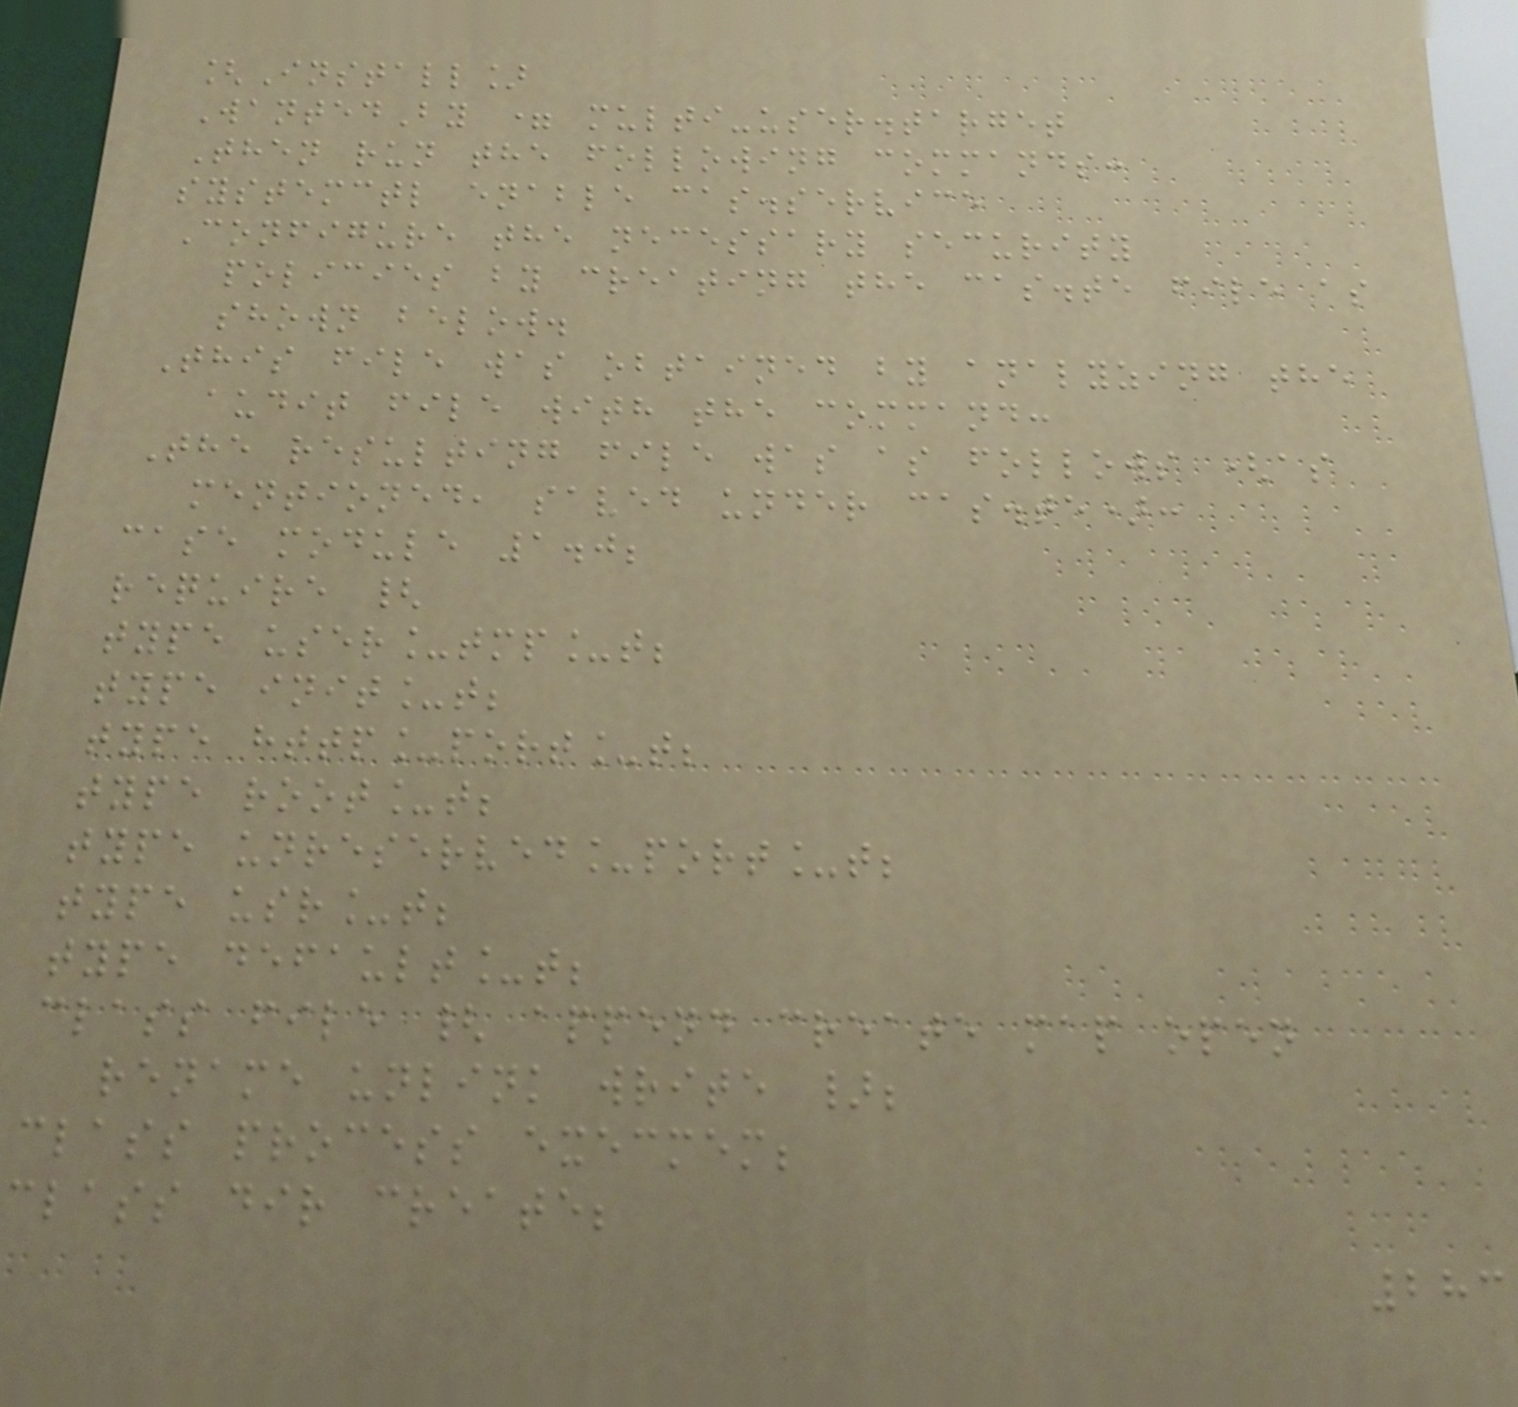[Install]
WantedBy = multi-user.target
Then run the following commands:
systemctl enable cas.service
Configure the necessary security
policies by creating the cas.te file as
shown below.
This file was obtained by analyzing the
audit file with the command:
The resulting file was as follows (as
mentioned, saved under cas.te):
case module 1.0;
require {
type user_tmp_t;
type init_t;
type http_port_t;
type root_t;
type unreserved_port_t;
type usr_t;
type default_t;
class file { append create map open
rename unlink write };
class process execmem;
class dir create;
283
